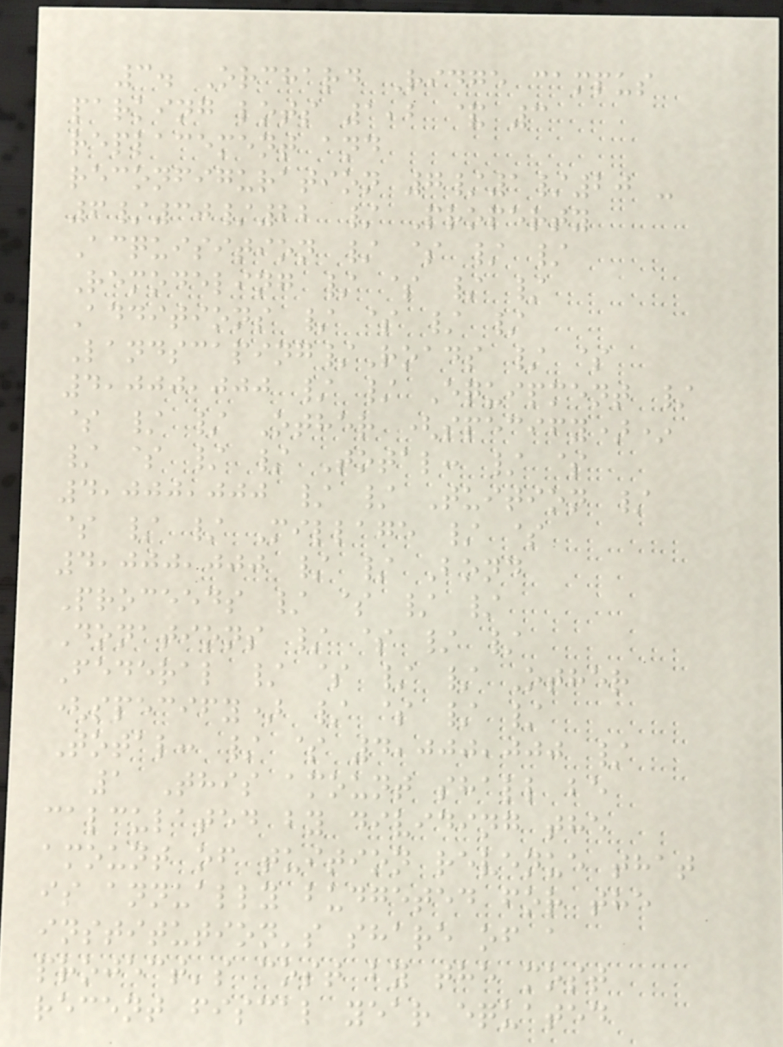3. Orchard Ridge campus
parking lots 1,2 & 3
replacement and
reconfiguration 7/1/20 -
6/30/22 / Property
Acquisition / $ / /
Remodeling / $ / /
Additions / $ / /
Landscaping/Roads / $
4,000,000 / / Equipment /
$ / / Other (specify)*
/ $ / / Total: / $
4,000,000 / / Tuition /
$ / / Millage / $
4,000,000 / / Bond
Proceeds / $ / /
Donations / $ / /
Federal / $ / / Other
(specify) / $ / /
Total: / $ 4,000,000 /
1 This amount shall be
calculated by dividing the
amount of tuition revenue that
is annually budgeted for the
institution's share of a
project's cost by the most
recent fiscal year equated
